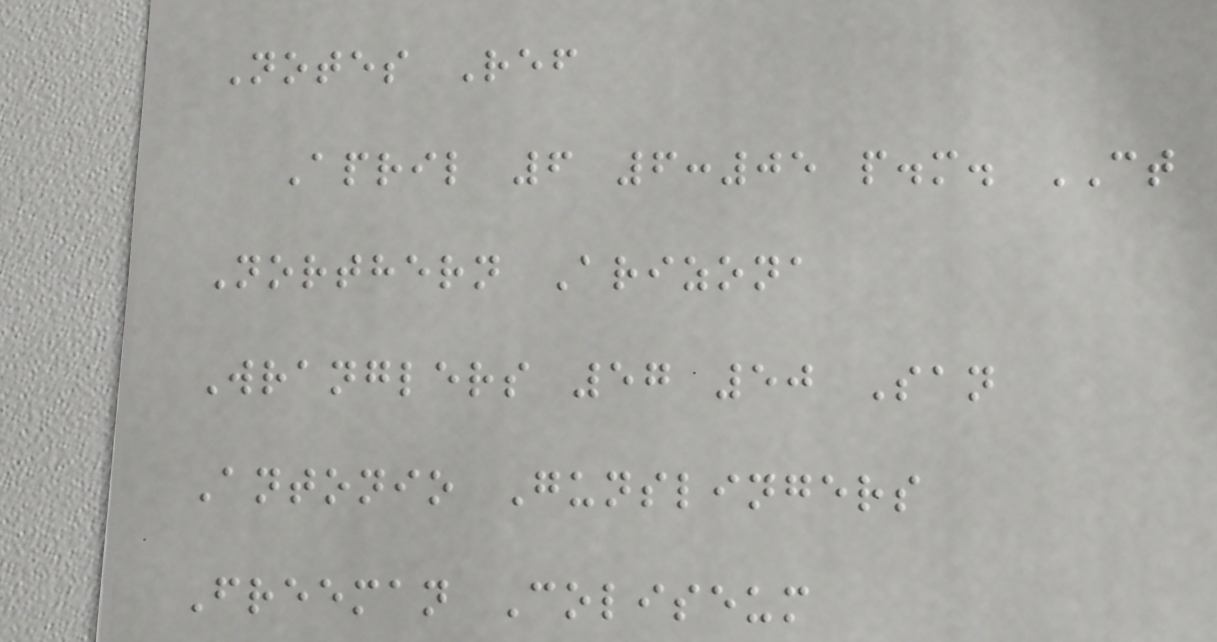Notes Ref
April 6 6:05 p.m. CT
Northern Arizona
Wranglers 57 50 San
Antonio Gunslingers
Freeman Coliseum
